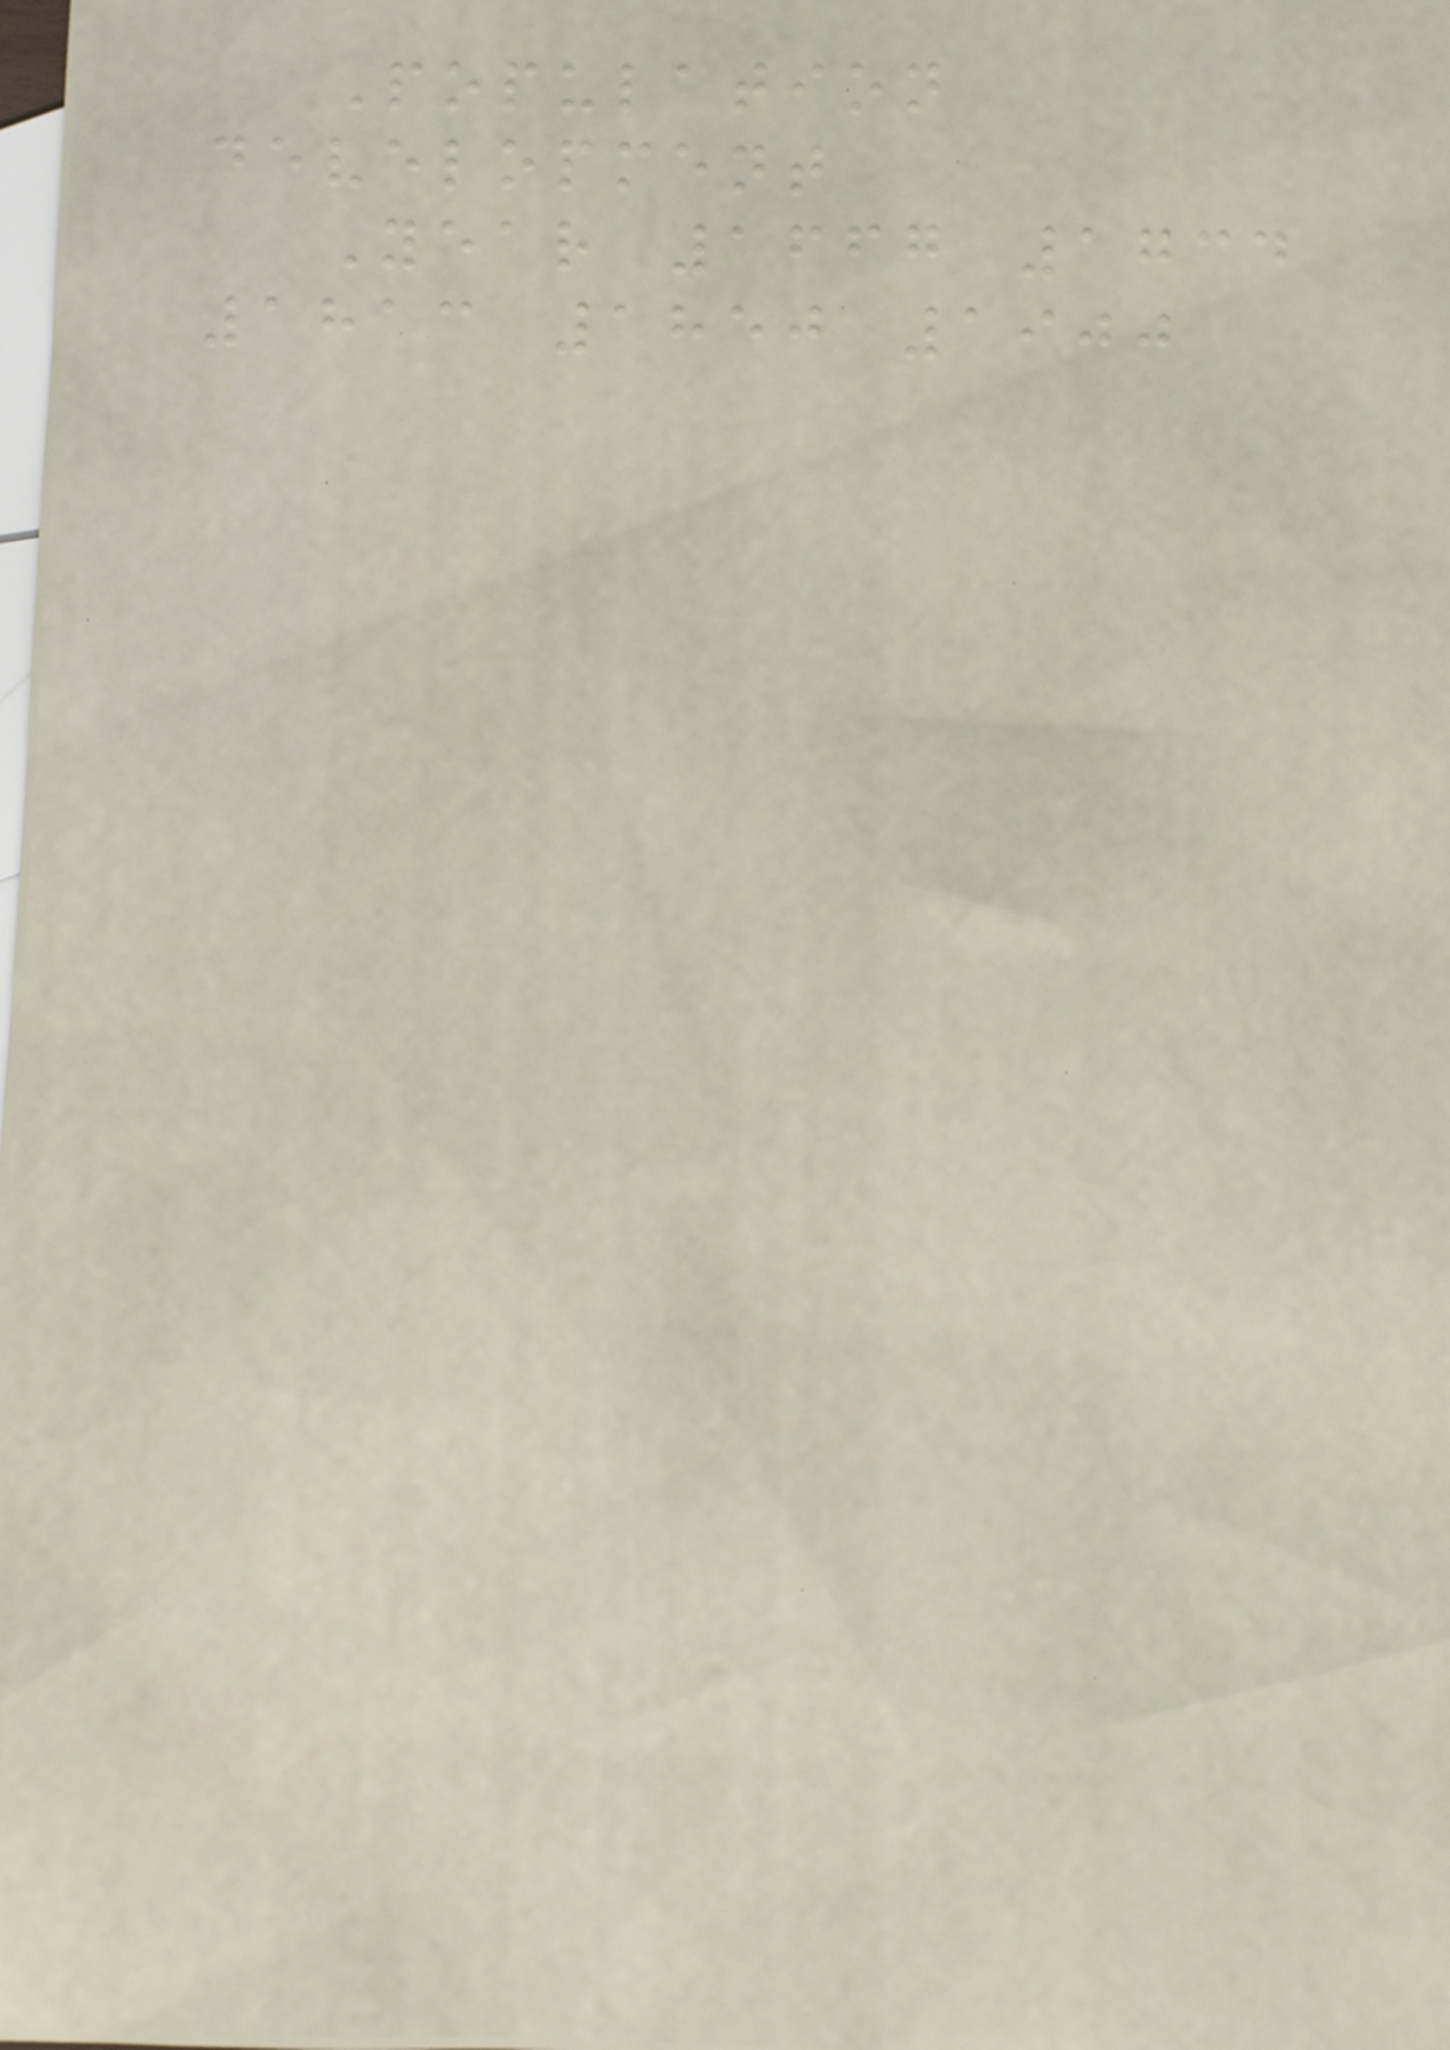Population
development
Year 1667 1734
1813 1850 1900
